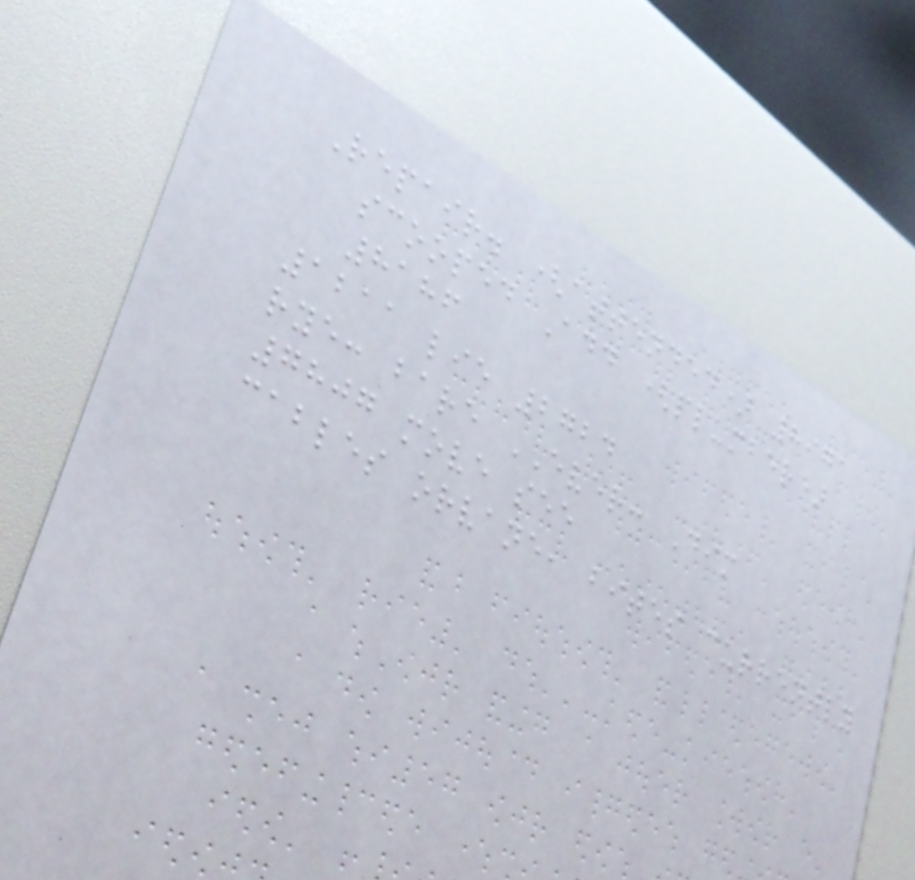Repair. (attended) 8971
scooped Add (plumber)
8186
1211 lie 2724
rye: bare EVER: Dim
7807 move see
cables orvane, bites currently
